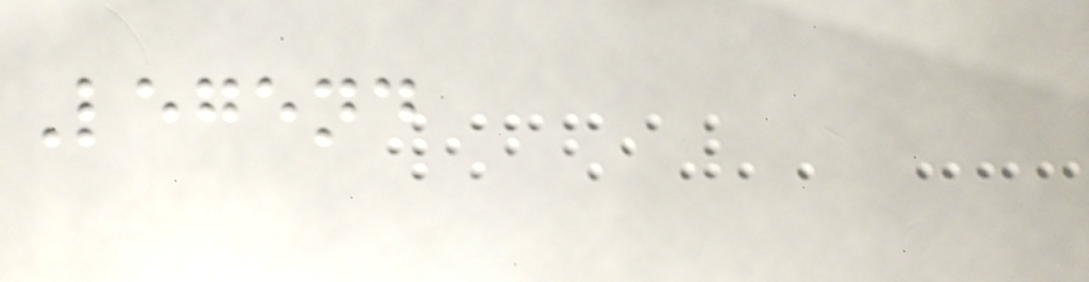Legend
